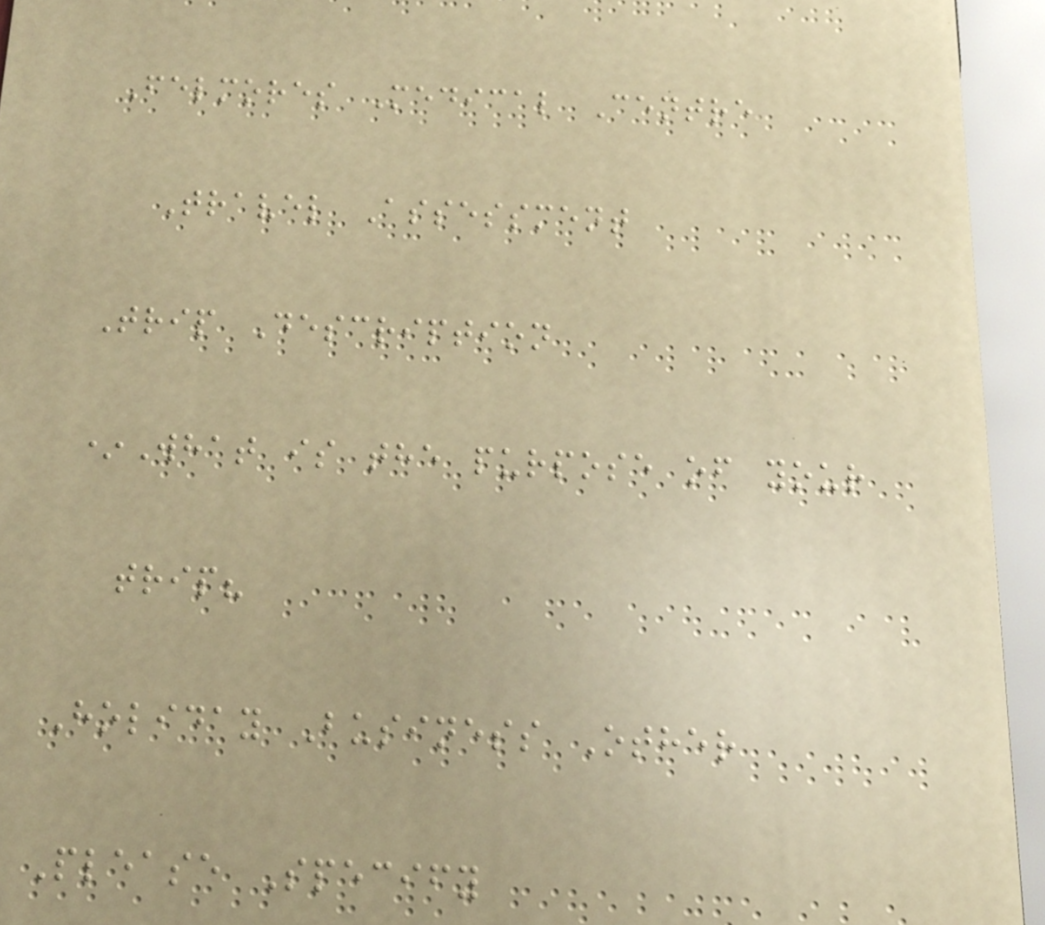Felmores Medical Centre
Travel Assessment
Trip Description
*What is the purpose of your
trip?
Holiday Business Other
Please Specify
